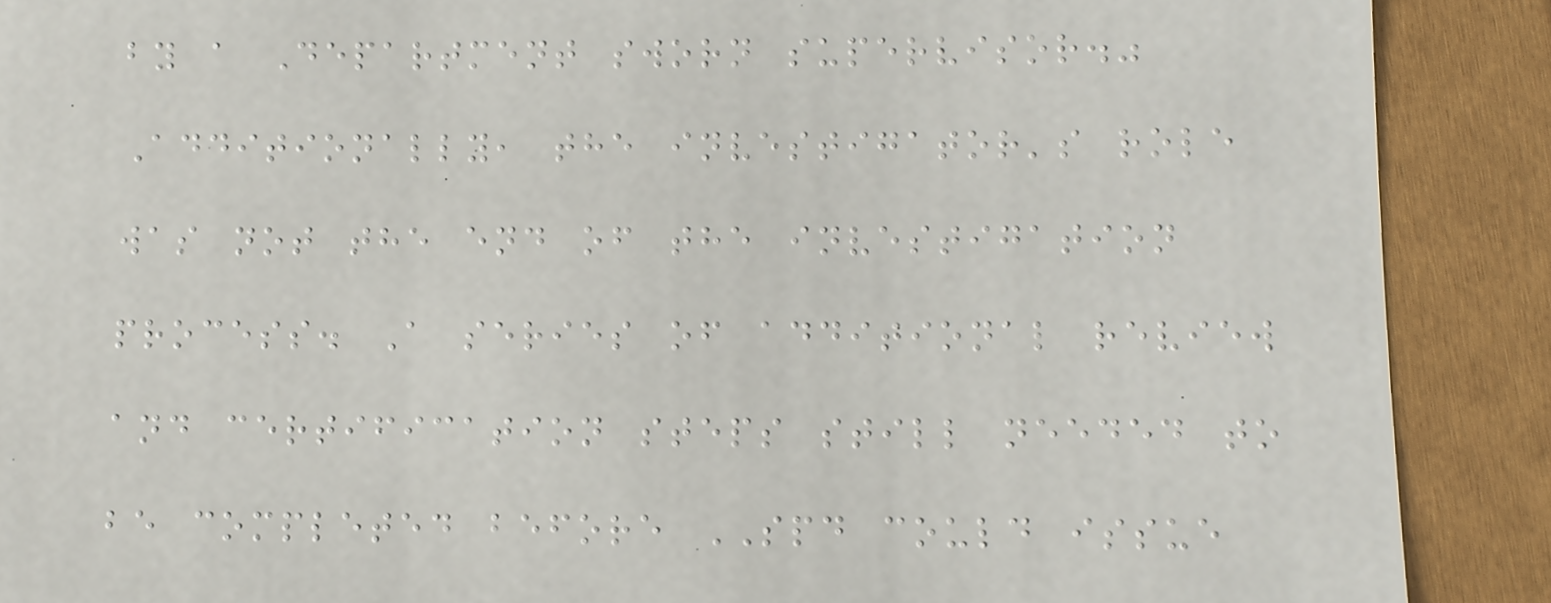by a Department sworn supervisor."
Additionally, the investigator's role
was not the end of the investigation
process. A series of additional review
and certification steps still needed to
be completed before SPD could issue
